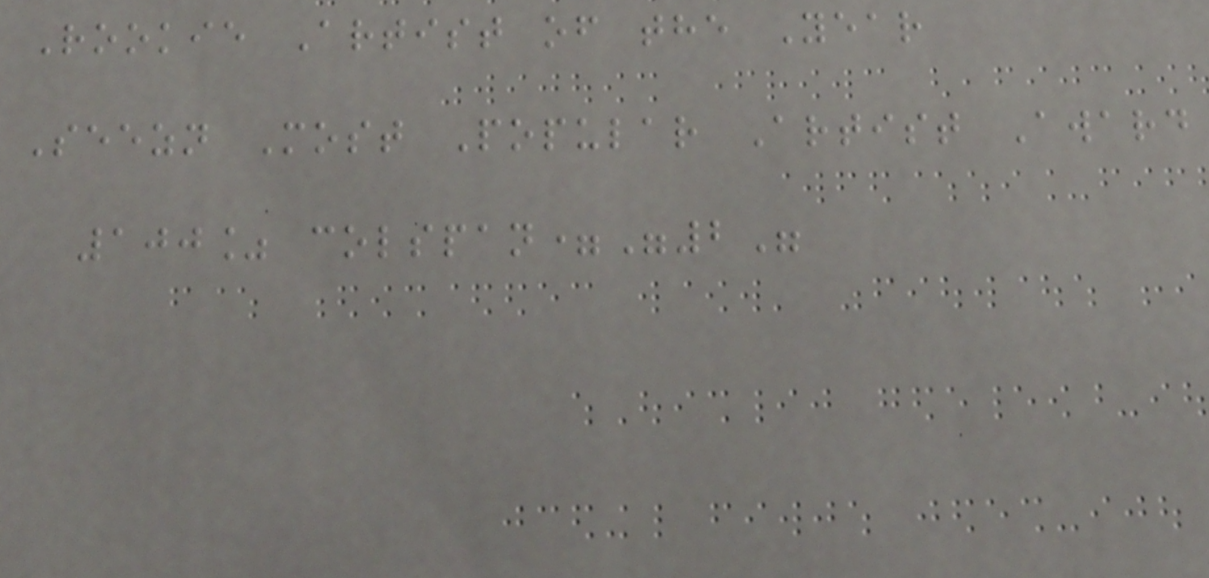Rookie Artist of the Year
Seezn Most Popular Artist Award
100% colspan="2"
